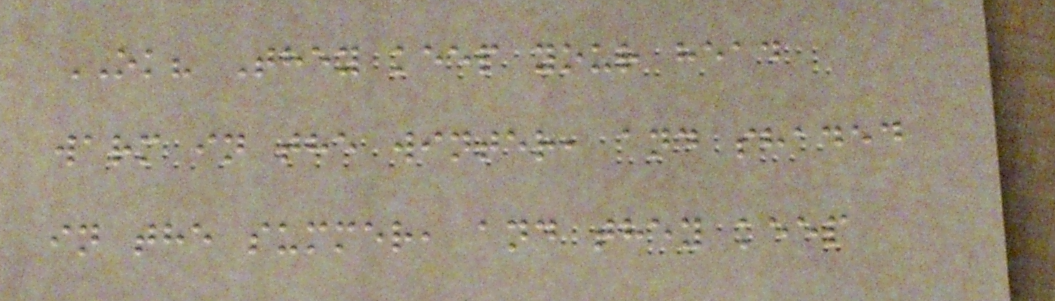OK? They keep your head
warm in the winter, and shaded
in the summer, and they keep
